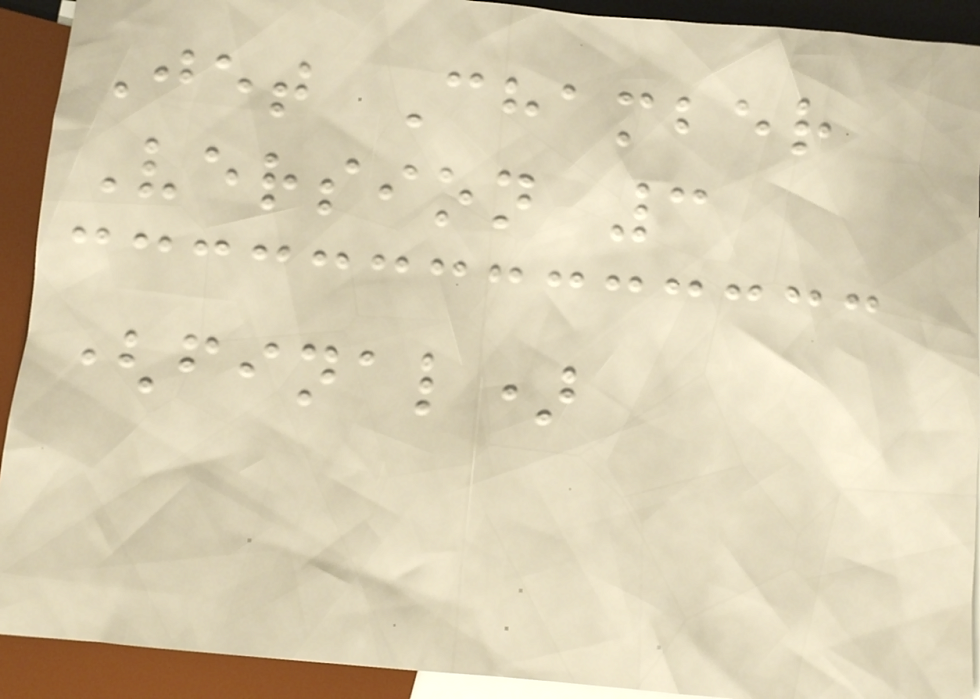Jet Chamber
Version 3
(final)
